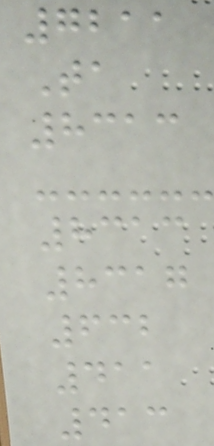7211
Ta
8313
8313
8317
632
411
413
